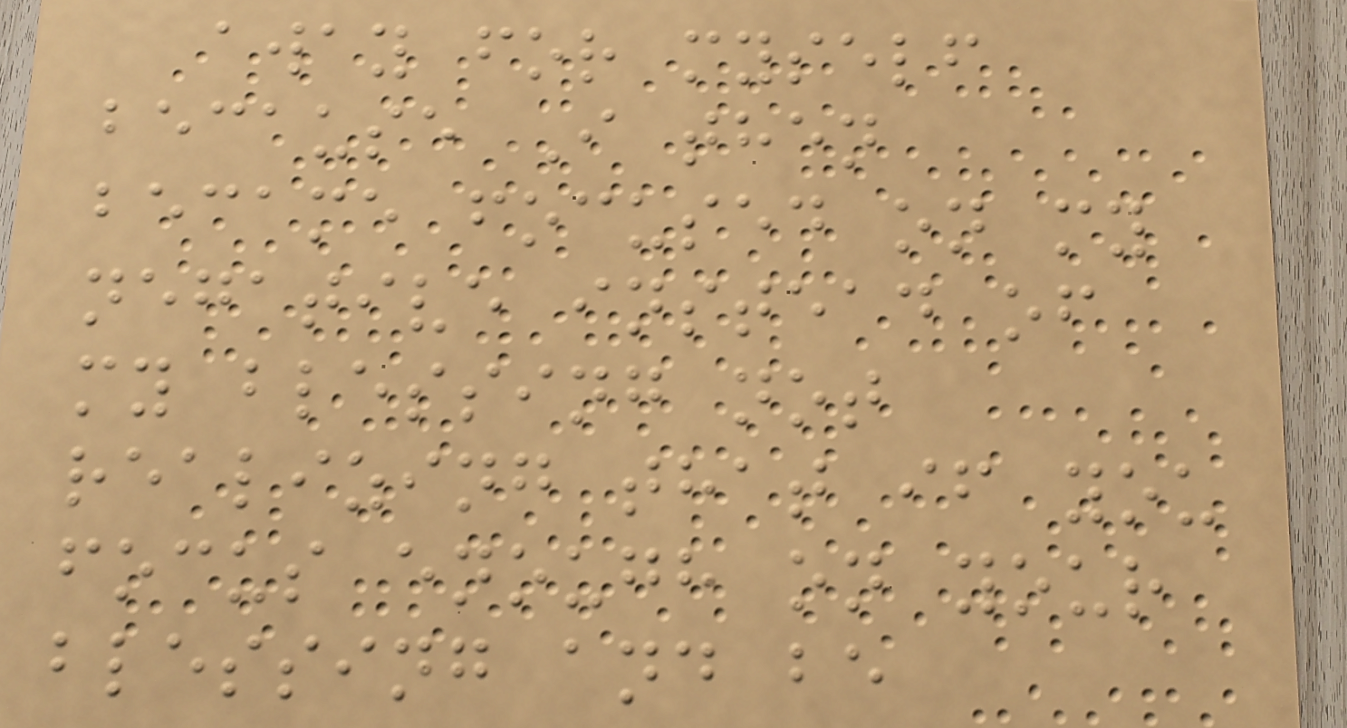away for myself
because I then
became focused on my
negative instead of
my blessing not
realizing that if you
focus enough on your
blessing and be
